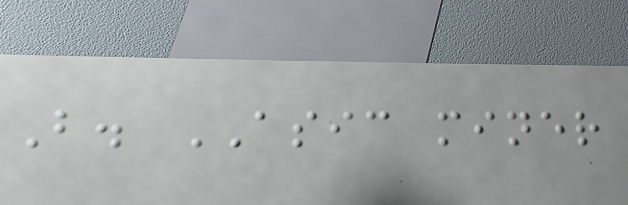B. ASIC miner
